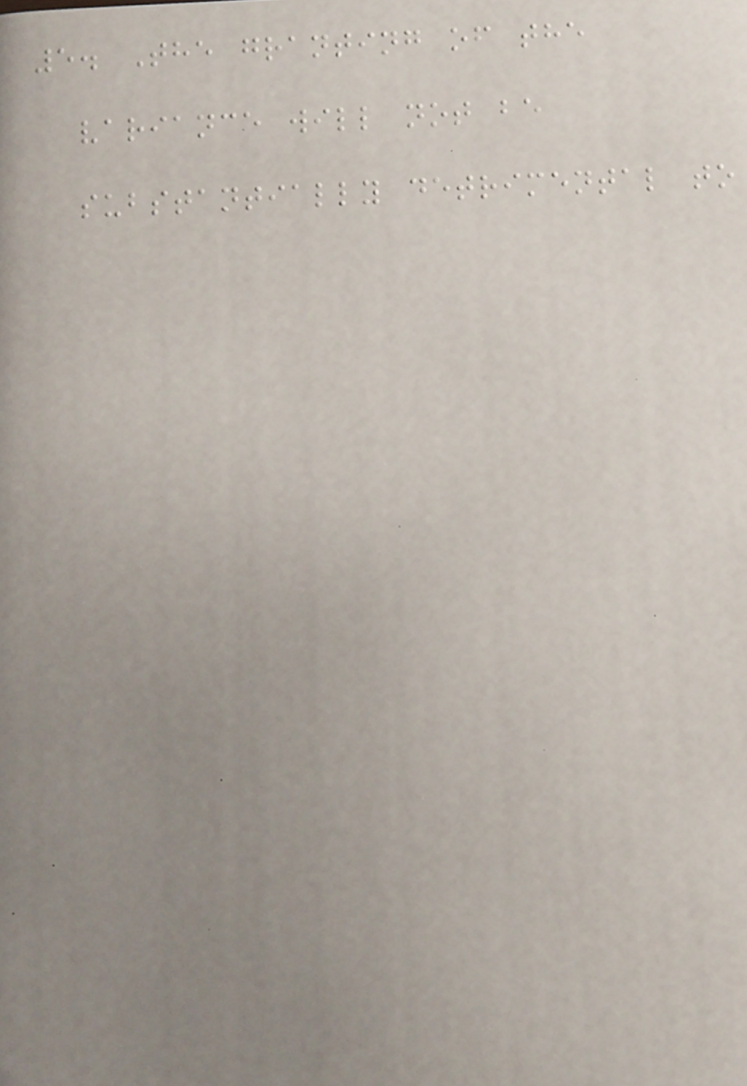5. The granting of the
variance will not be
substantially detrimental to
